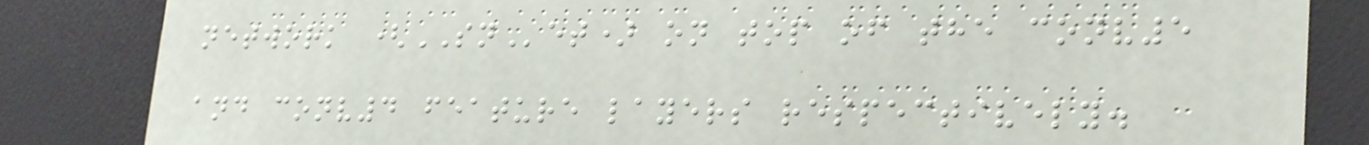network (SNet) on top of the conv5
and conv4 feature layers respectively.
